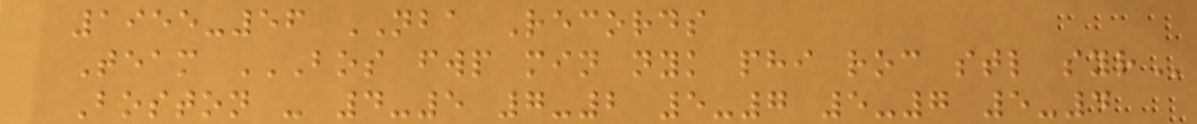1955-56 NBA Records
Team BOS FWP MIN NYK PHI ROC STL SYR
Boston - 4-5 7-2 5-7 5-7 5-4
